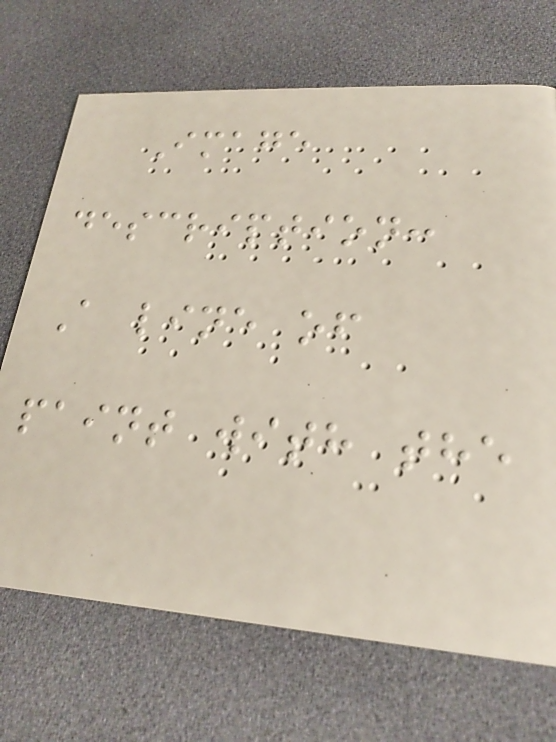Image
description:
A line of
paint with the
